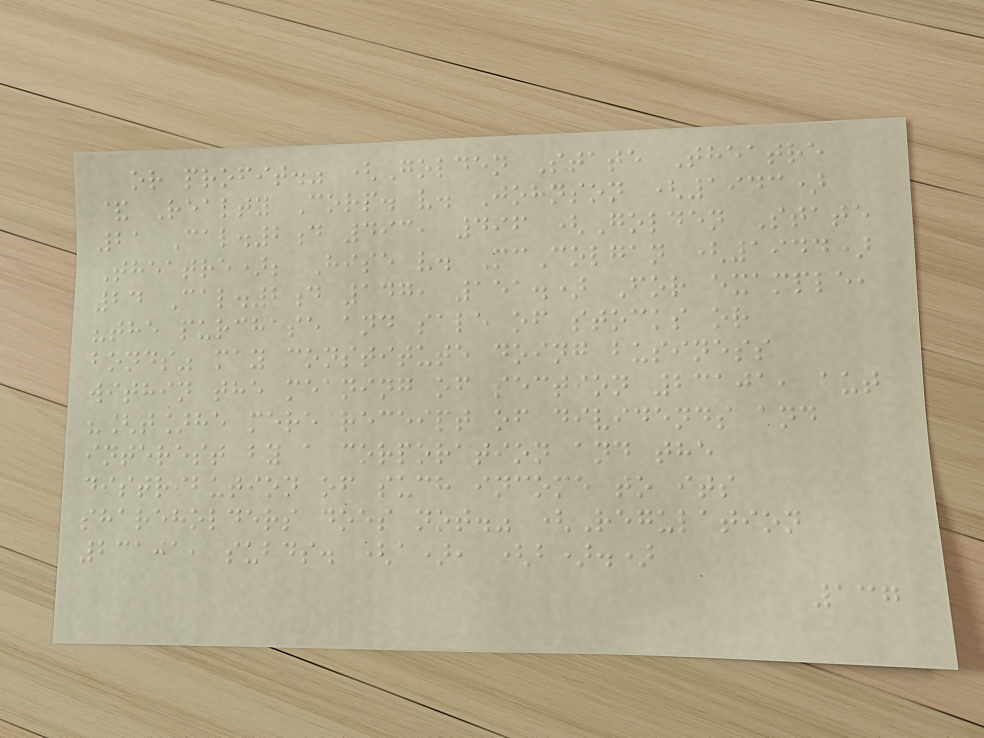or profit." (Golden State Theatre
& Realty Corp. v. Johnson (1943)
21 Cal.2d 493, 496 (Golden State
Theatre); Hise v. McColgan (1944)
24 Cal.2d 147, 151.) For example,
"the purchase and sale of stocks or
bonds" may constitute doing business
within the meaning of section 23101, but
"[t]he mere receipt of dividends and
interest by a corporation and the
distribution of such income to its
shareholders does not." (Regulation
23101, subds. (a), (b).)
137
